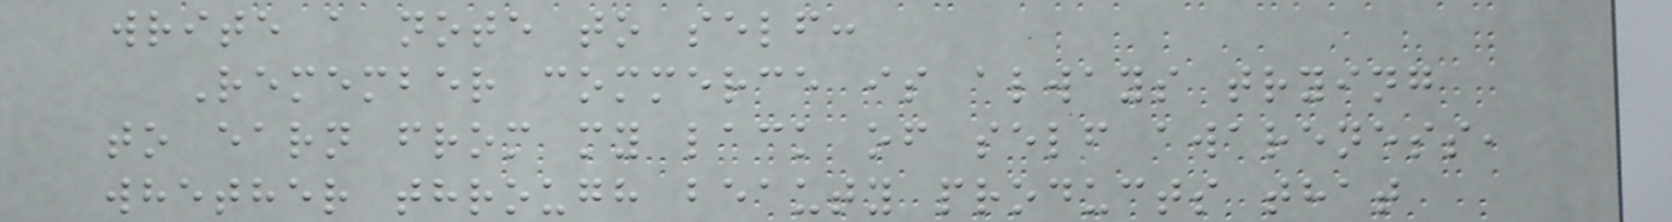write a note to self:
Remember commerce is always trying
to earn from my lack of self awareness,
whether through beauty products that
